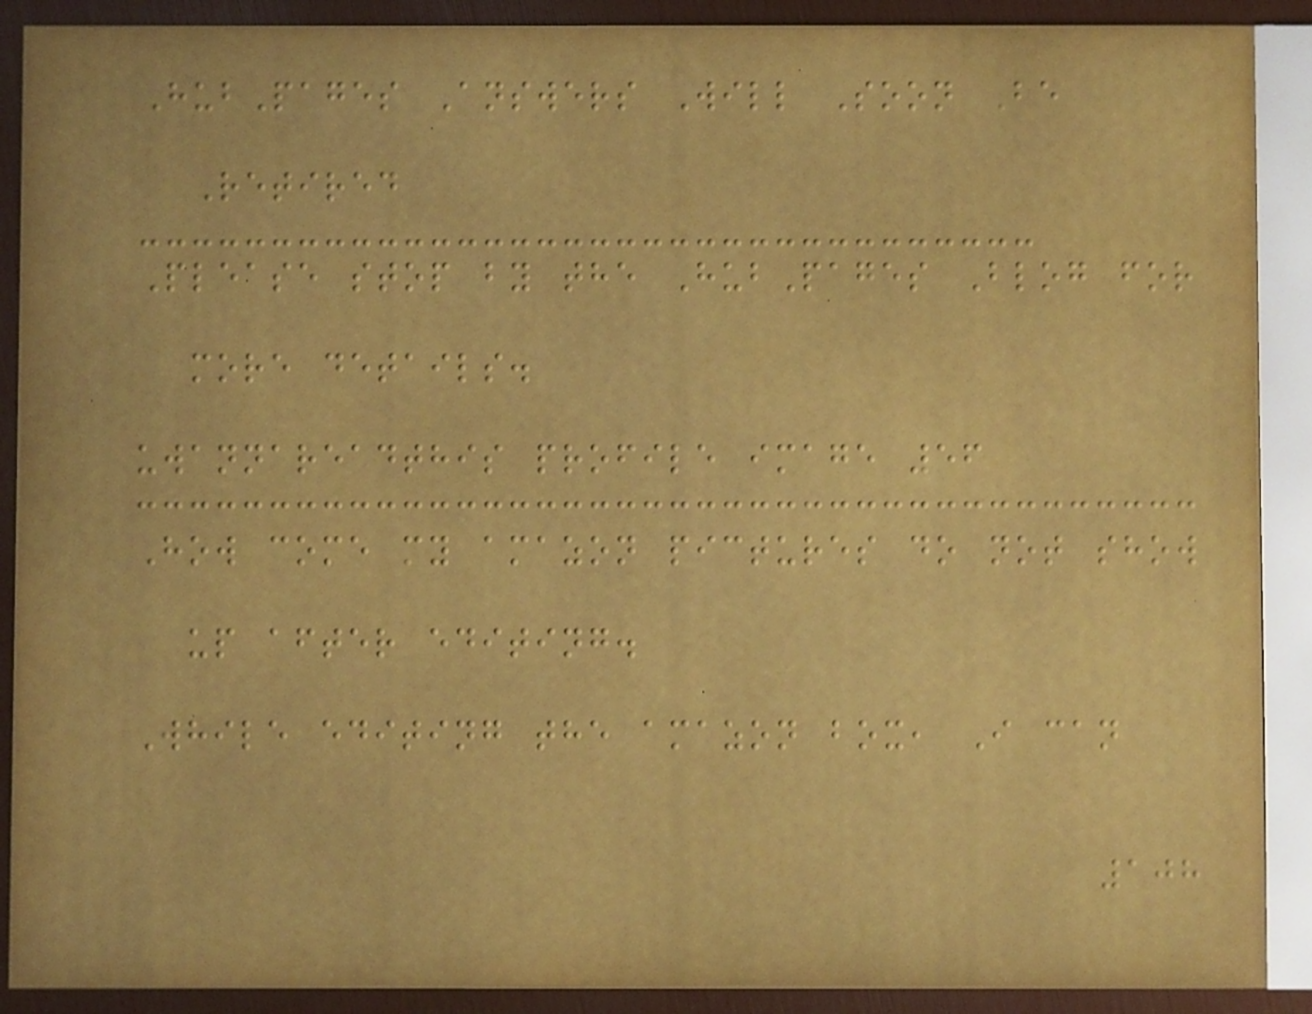HubPages Answers Will Soon Be
Retired
Please stop by the HubPages Blog for
more details.
uwannareadthis profile image 56
How come my amazon pictures do not show
up after editing.
While editing the amazon box, I can
108
